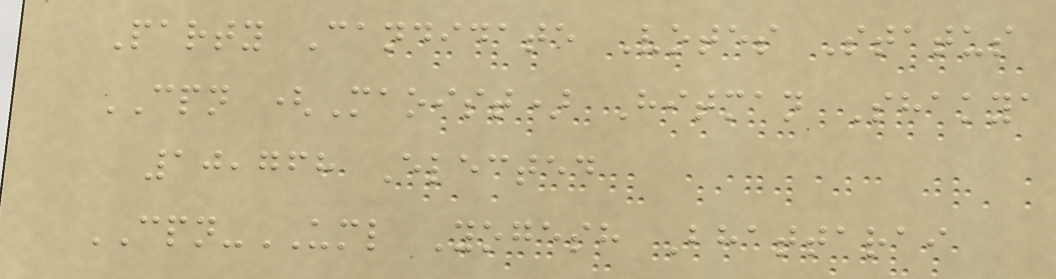Party Candidate Votes Status
CPN (Maoist) Hitman Shakya
10,768 Elected
CPN-UML Yogesh Bhattarai
